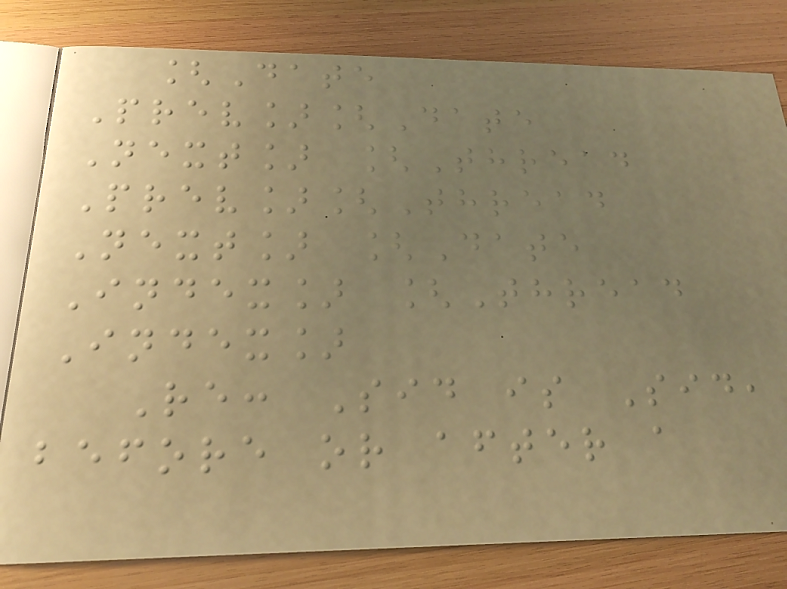[Date
Prev][Date
Next] [Thread
Prev][Thread
Next] [Date
Index] [Thread
Index]
Re: Sid is Sid,
before or after a
